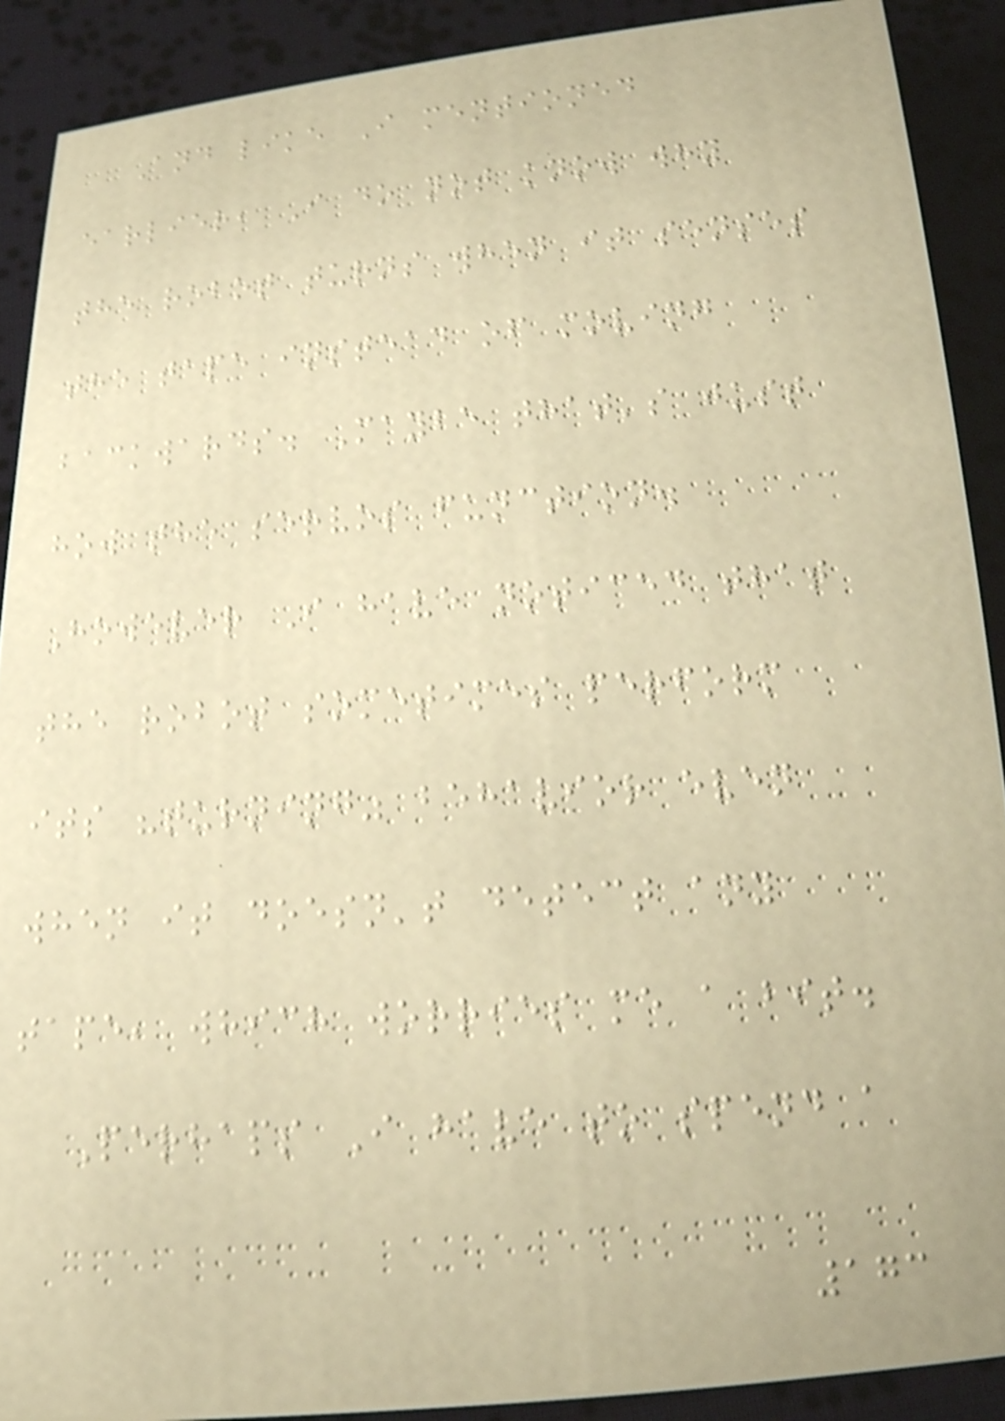And like I mentioned
earlier, I do not know why
the robot turns when it senses
the tape instead of moving
backwards. Maybe that's just
how the servos function.
However I have noticed that
the robot sometimes perform
its "turning" behavior even
when it doesn't detect any
tape, which worries me a bit.
Perhaps I have to spend a
173
